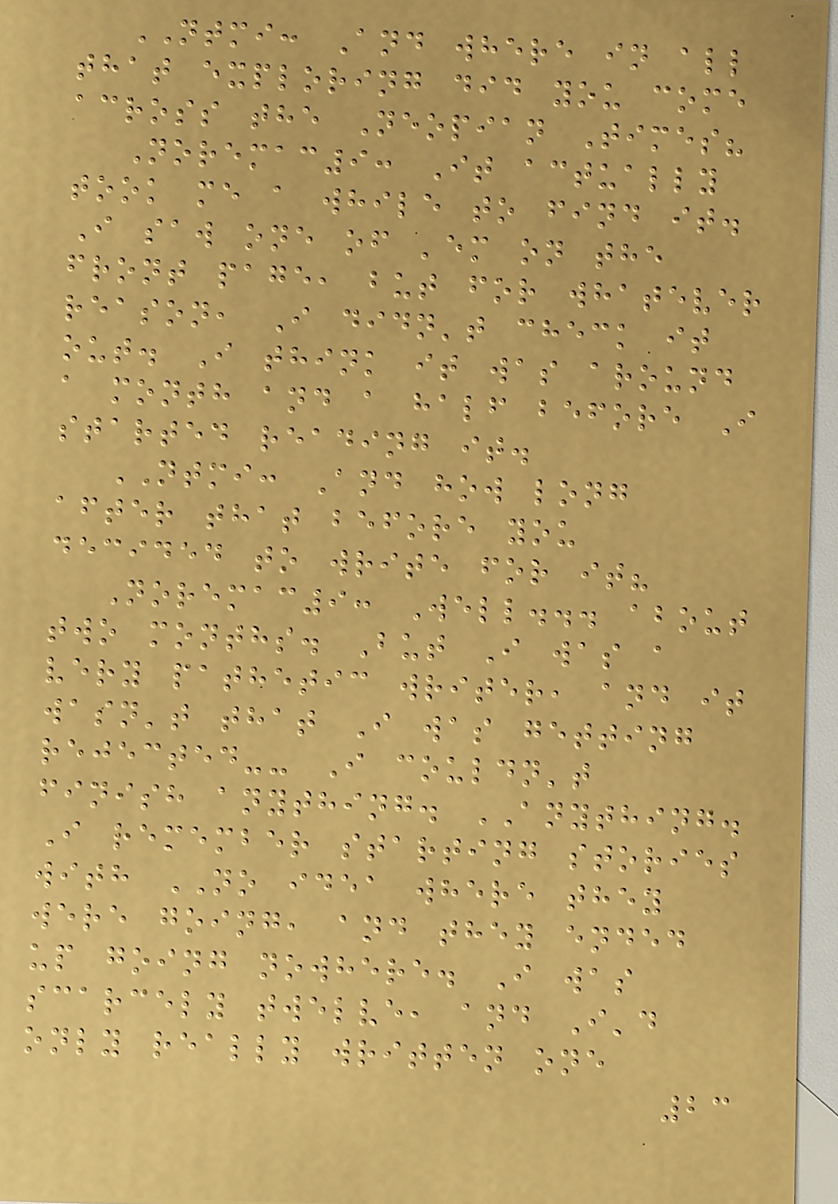NTMI: And where in all
that exploring did you come
across the Neopian Times?
Noremac9: It actually
took me a while to find it.
I saw one of 'em on the
front page, but for whatever
reason, I didn't check it
out. I think it was around
a month and a half before I
started reading it.
NTMI: And how long
after that before you
decided to write for it?
Noremac9: Well... about
two months. But I was a
very pathetic writer, and it
wasn't that I was getting
rejected-- I couldn't
finish anything. ANYTHING.
I remember starting stories
with NO idea where they
were going, and they ended
up going nowhere. I was
scarcely twelve, and I'd
only really written one
23
